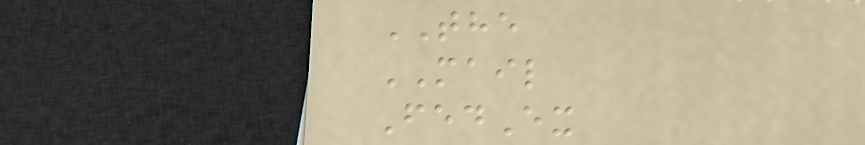THE
MAIL
FedEx
